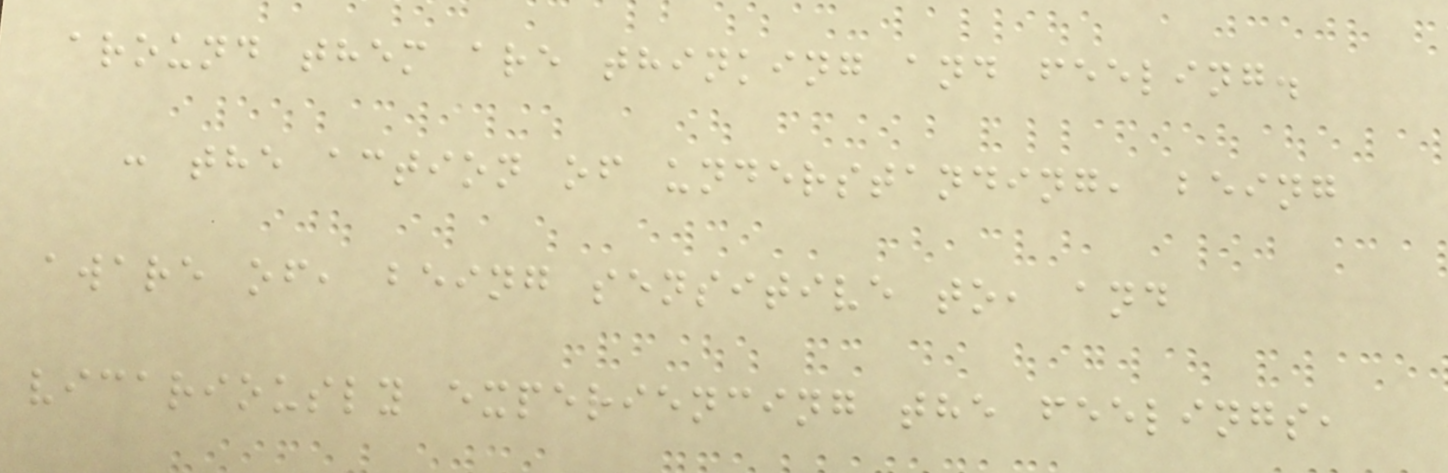around them are thinking and feeling.
: the action of understanding, being
aware of, being sensitive to, and
vicariously experiencing the feelings,
